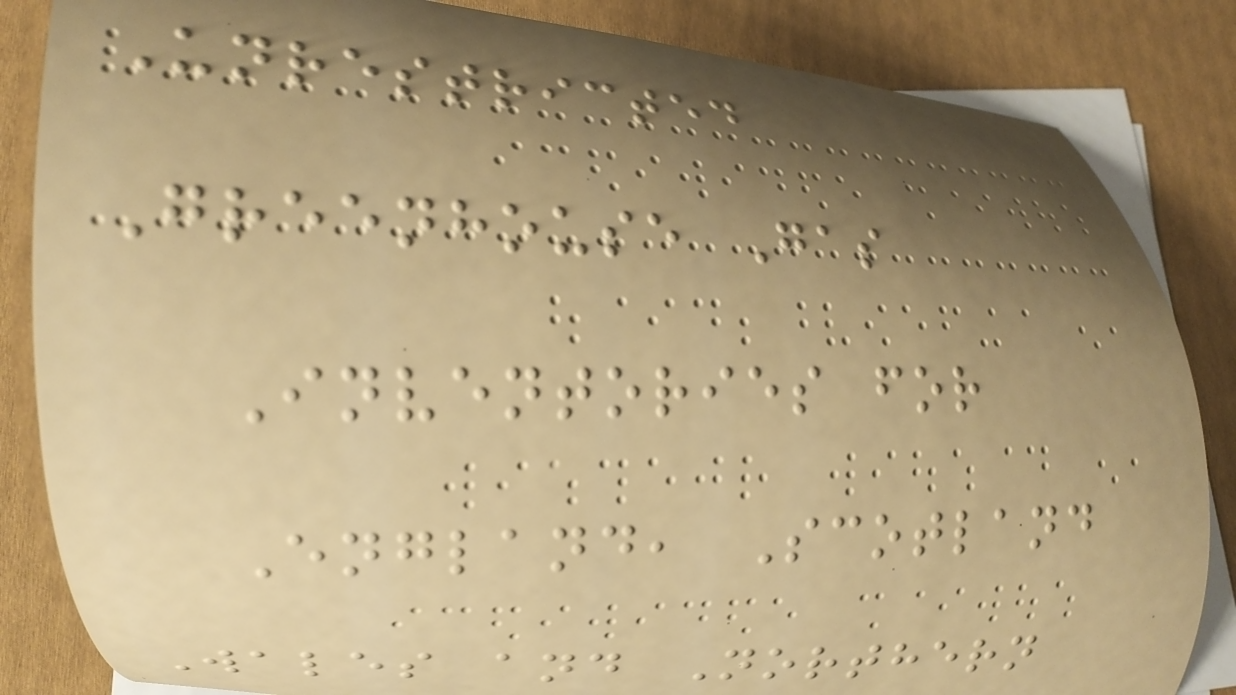Unrestricted
Greenhouse Gas
Inventories for
England, Scotland
Wales and Northern
